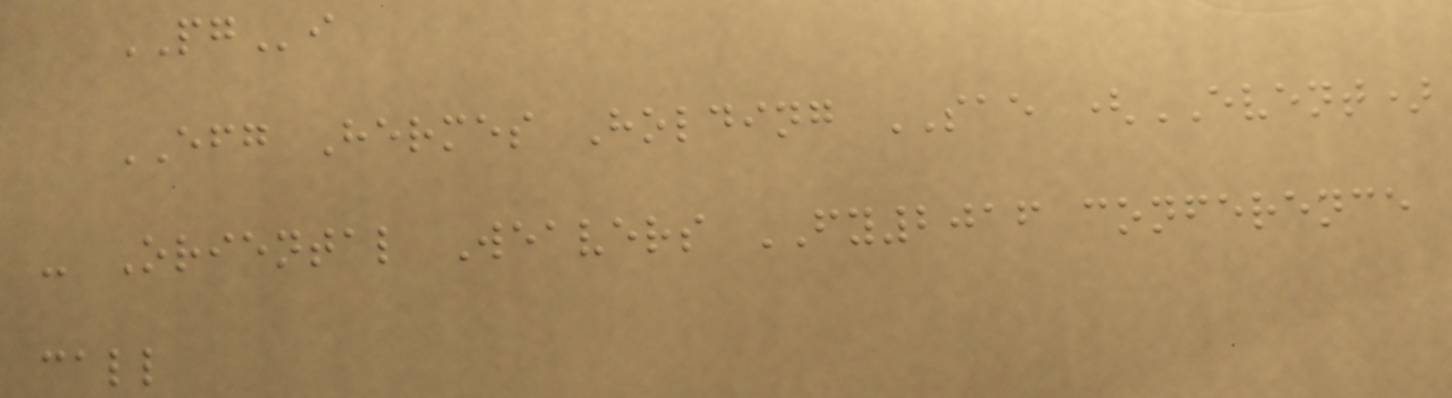PGi
EFG Hermes Holding SAE (EVENT)
- Oriental Weavers FY2016 conference
call
